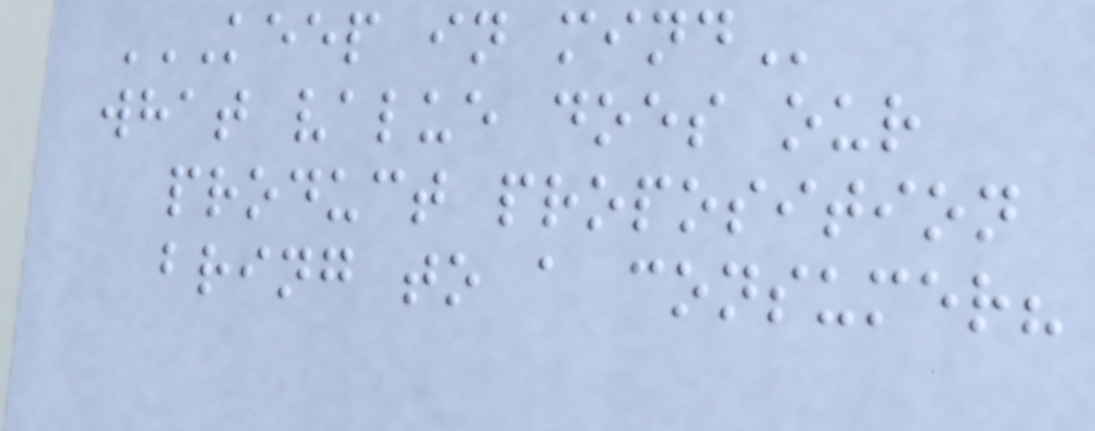KEEP IN MIND
what value does our
product proposition
bring to a consumer?
